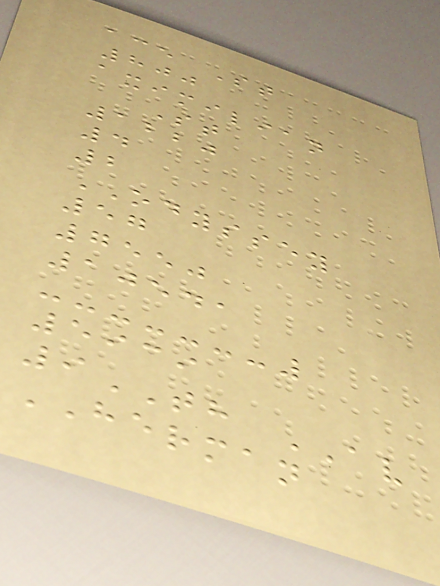ace St
800
aximilian
St
1220
4
2
ODYSSEY
57
7550
10541
5939
9TH AV
HERMAN
